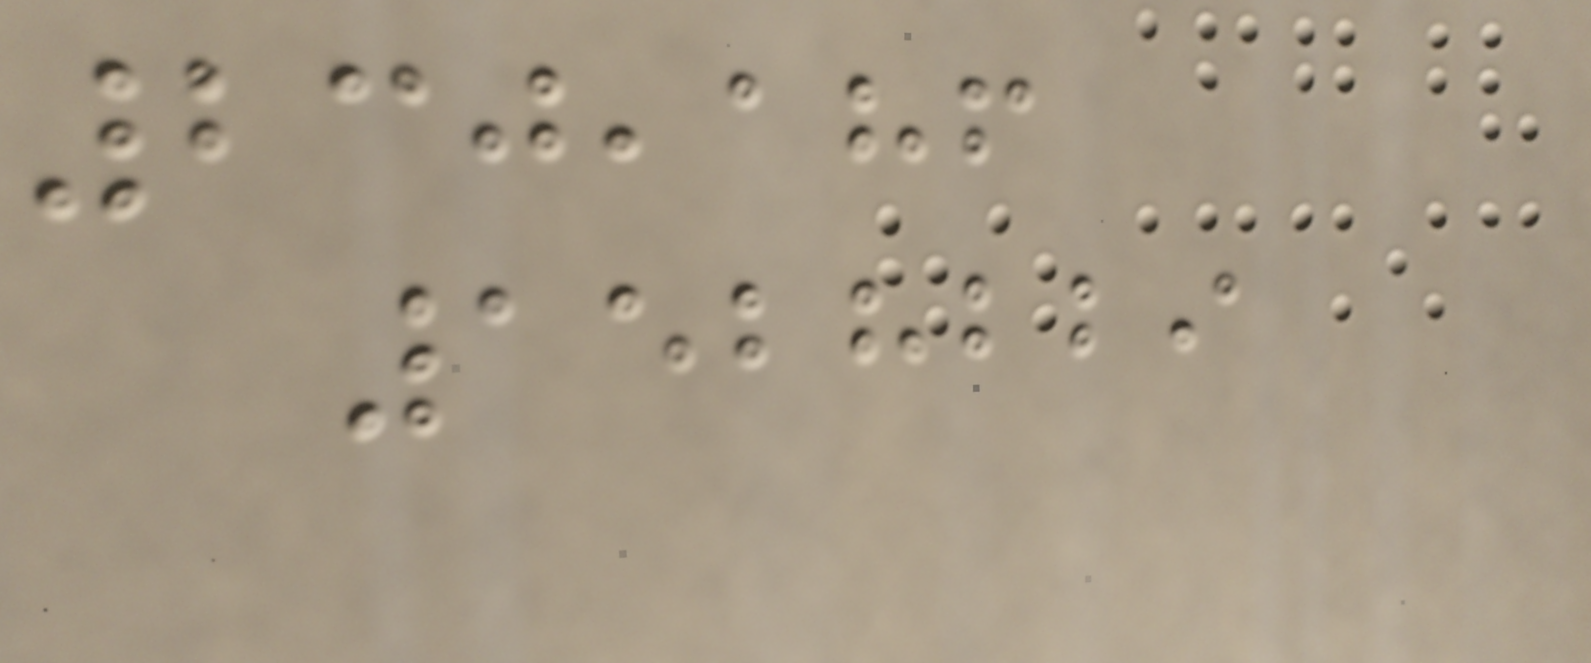230,186
1528229
